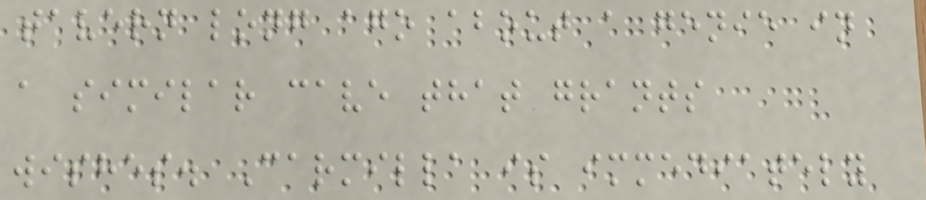tavern long ago about a genie in
a similar cave that grants
wishes. Carmilla is immediately
